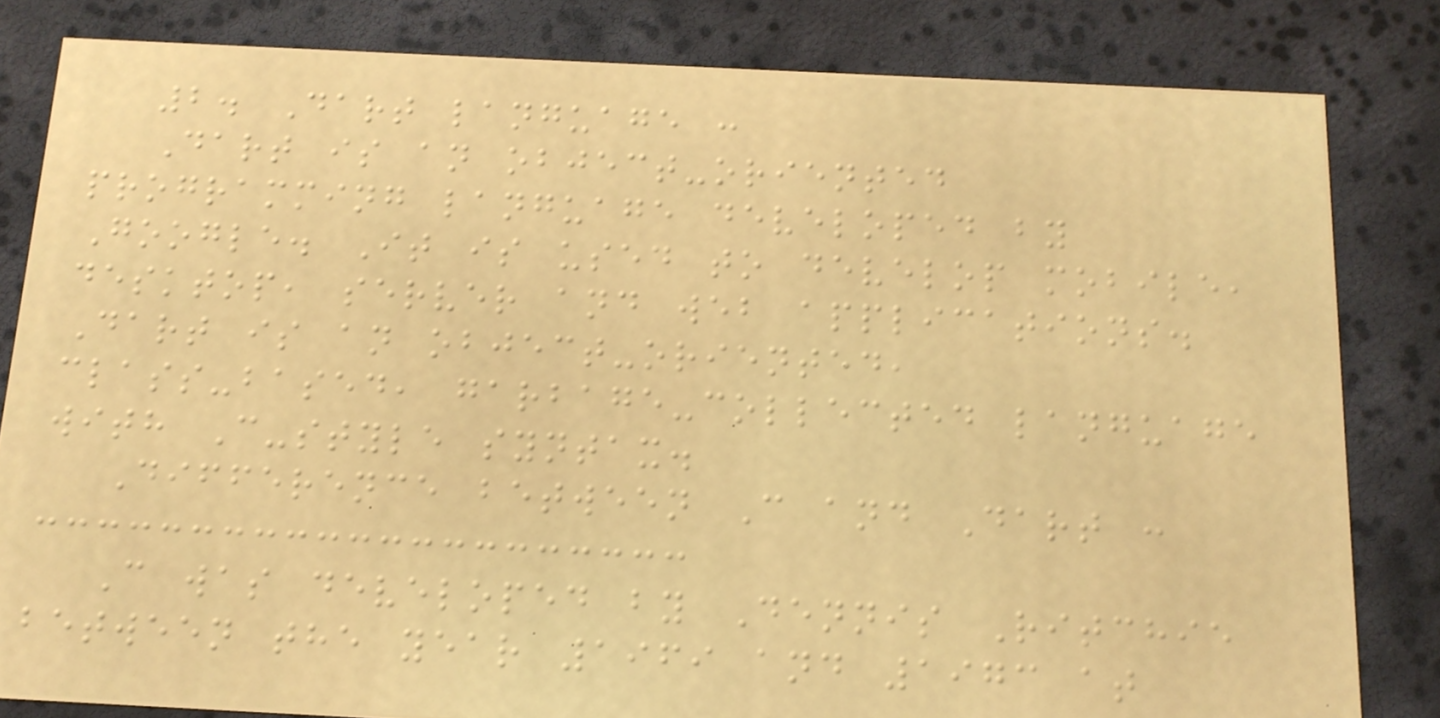2. Dart language :
Dart is an object-oriented
programming language developed by
Google. It is used to develop mobile,
desktop, server and web applications.
Dart is an object-oriented,
class-based, garbage-collected language
with C-style syntax.
Difference between C and Dart :
C was developed by Dennis Ritchie
between the year 1969 and 1973 at
